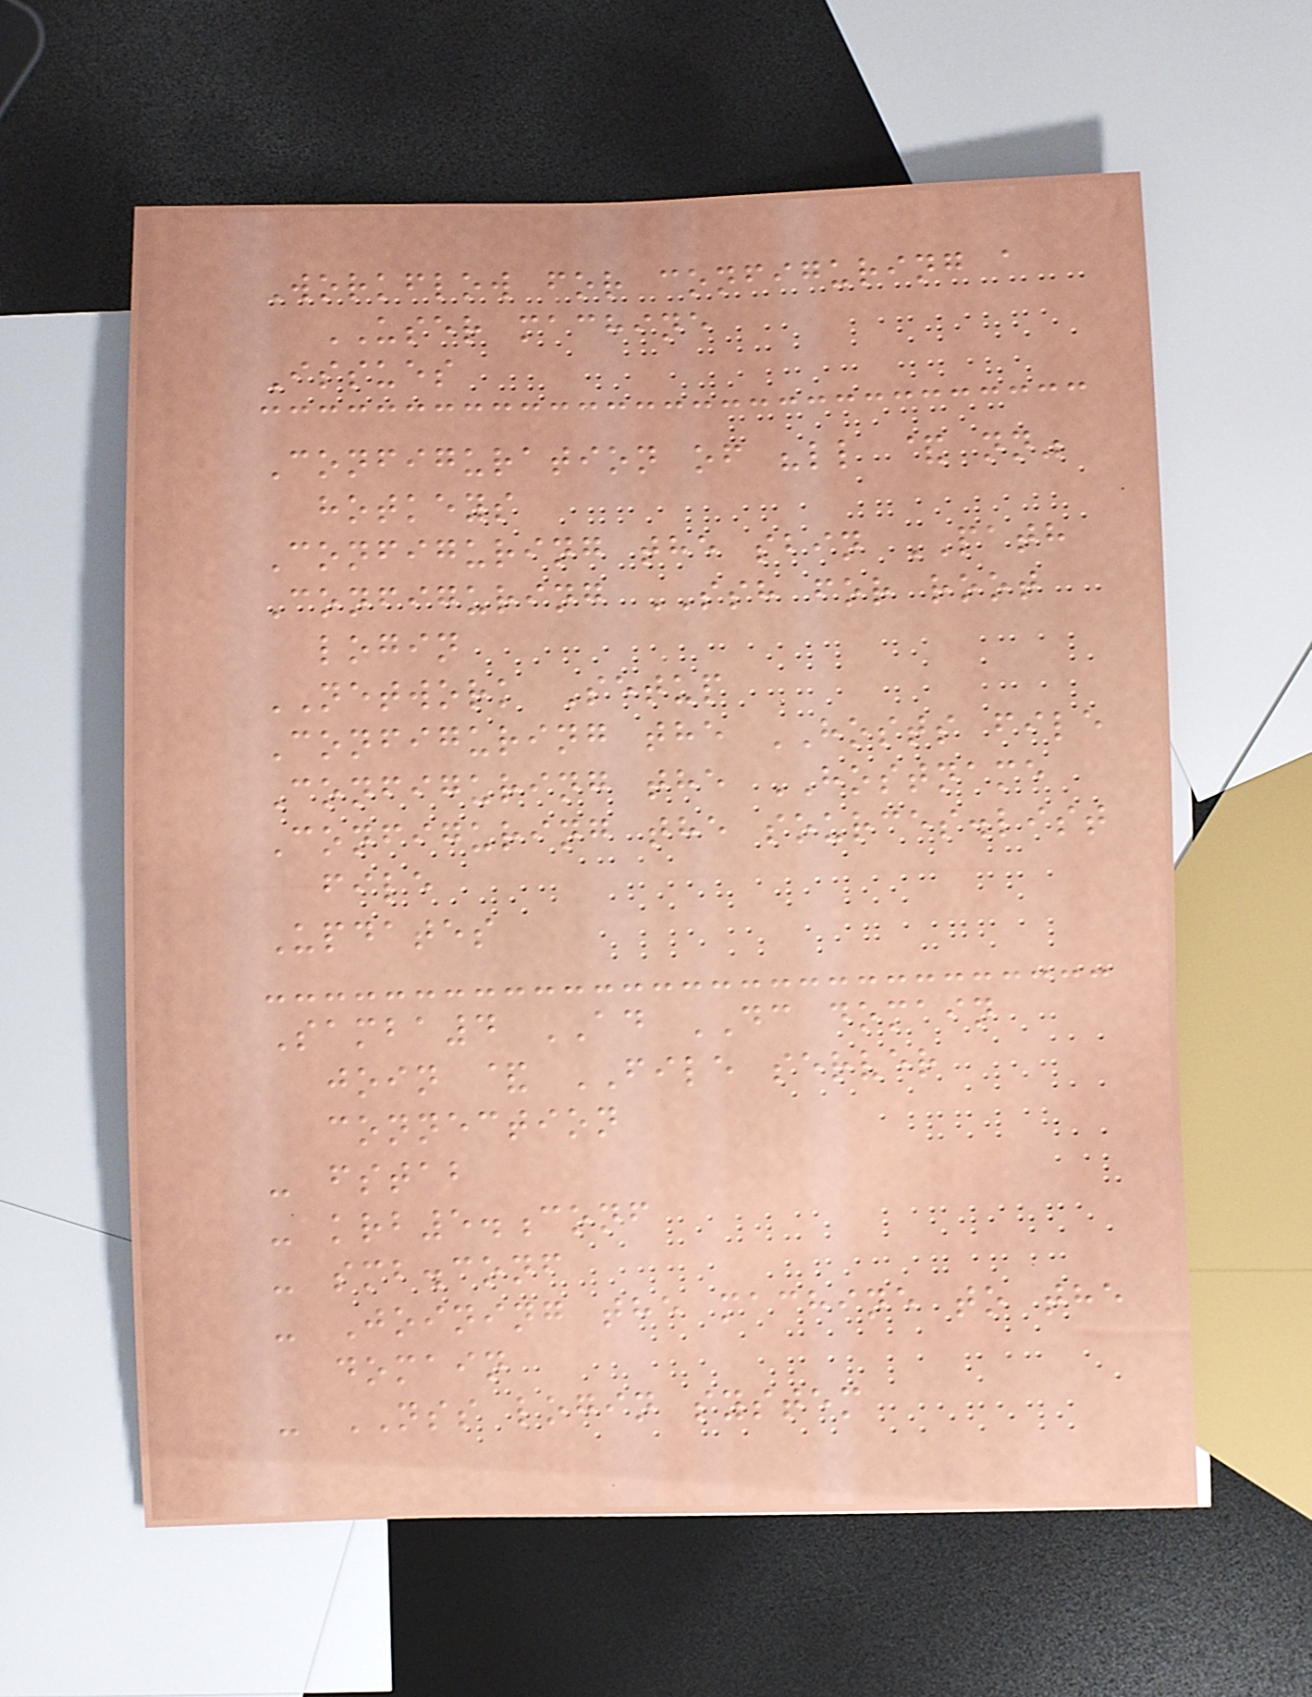Workflow for configuring a
USER machine
Issues
Configuration of "ll & nn"
hotkeys
Configuring the sbin PATH
Configuring SSH for root
login
NETWORK Setup
Configuring the HOSTS file
Configuring the HOSTNAME
Configuring the sources.list
file
Updates
Samba4 AD DC domain
join & FILE server
connection
- fstab
- krb5.conf
- smb.conf
- Joining the machine to the
domain
- NSS login system
